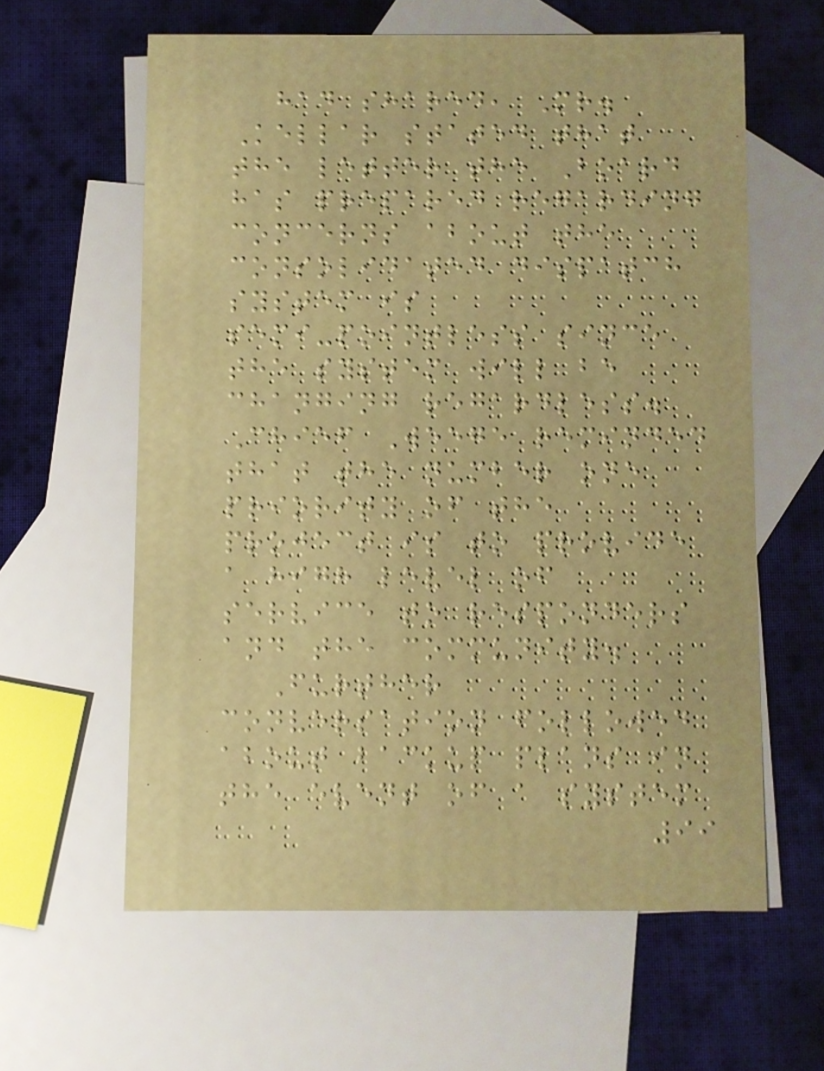had shared, Mr.
Kellar stated that
the letter the Board
has prepared regarding
concerns about the
consolidated dispatch
system is
semi-pointless since
the system will be
changing regardless.
Chief Weege reminded
that the number one
priority of the
project is to provide
a high level of
service to responders
and the community.
Further
conversation followed
about backup plans in
the event of a system
99
